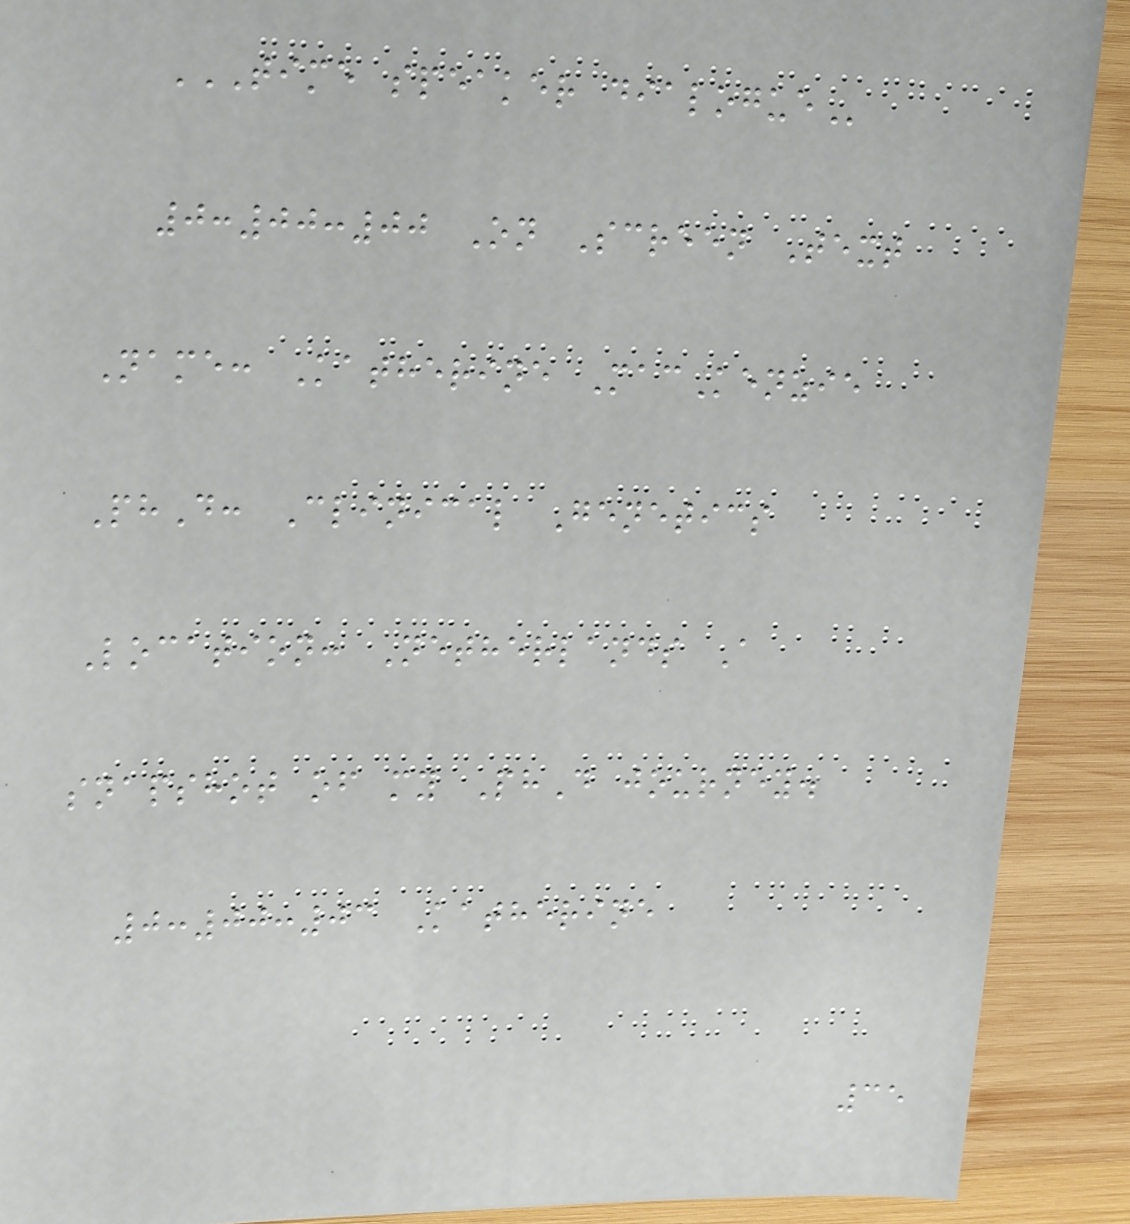TIME SPEAKER DIALOGUE
0:00:00 On Screen Text
Name: Katherine MacKenzie
PhD: Clinical Genetics
Location: Netherlands A
snapshot of my PhD journey.
0:00:03 Katherine
35
